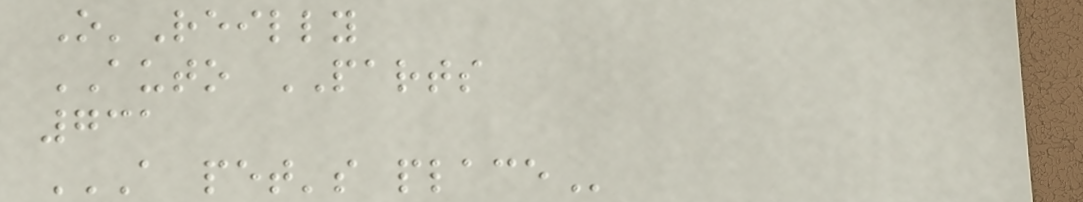O'Reilly
AUTO PARTS
731
A PET'S PLACE
